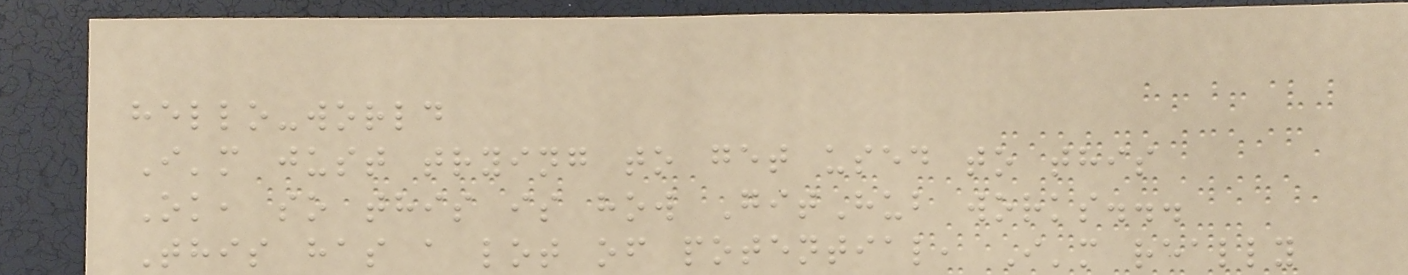hello-world
I'm just trying to get used to this
Ok, so this is how GitHub works...
This has a lot of potential, I'm really
